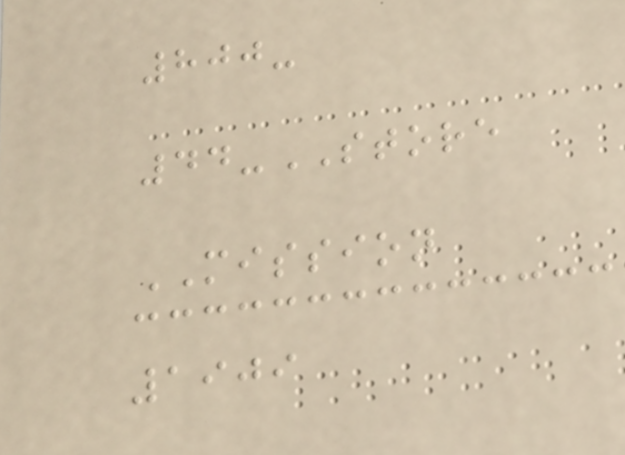800-
44-STORE
MISSION
1909
